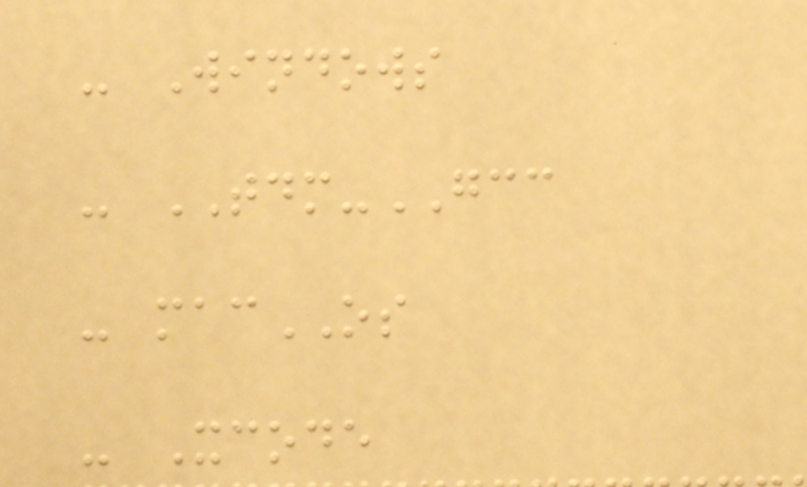- Windows
- TDM-GCC
- macOS
- Xcode
